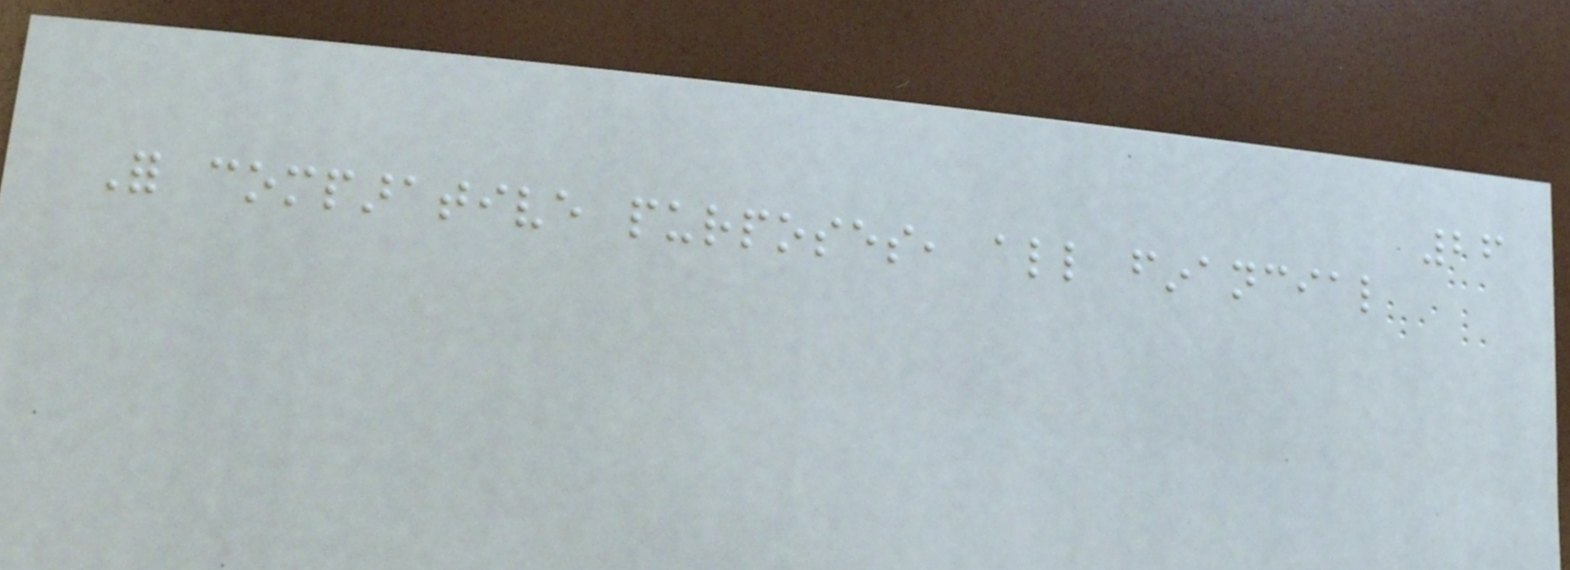26
For comparative purposes, all financial
